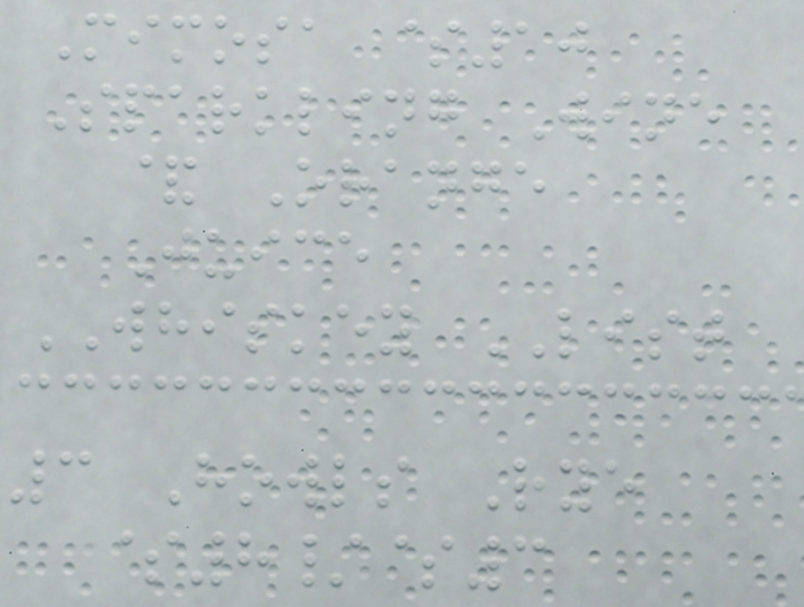Mimosa $10
Sparkling Wine
& Orange
Juice
WHISKEY LIST
3 Howls Rye
$8/$3
